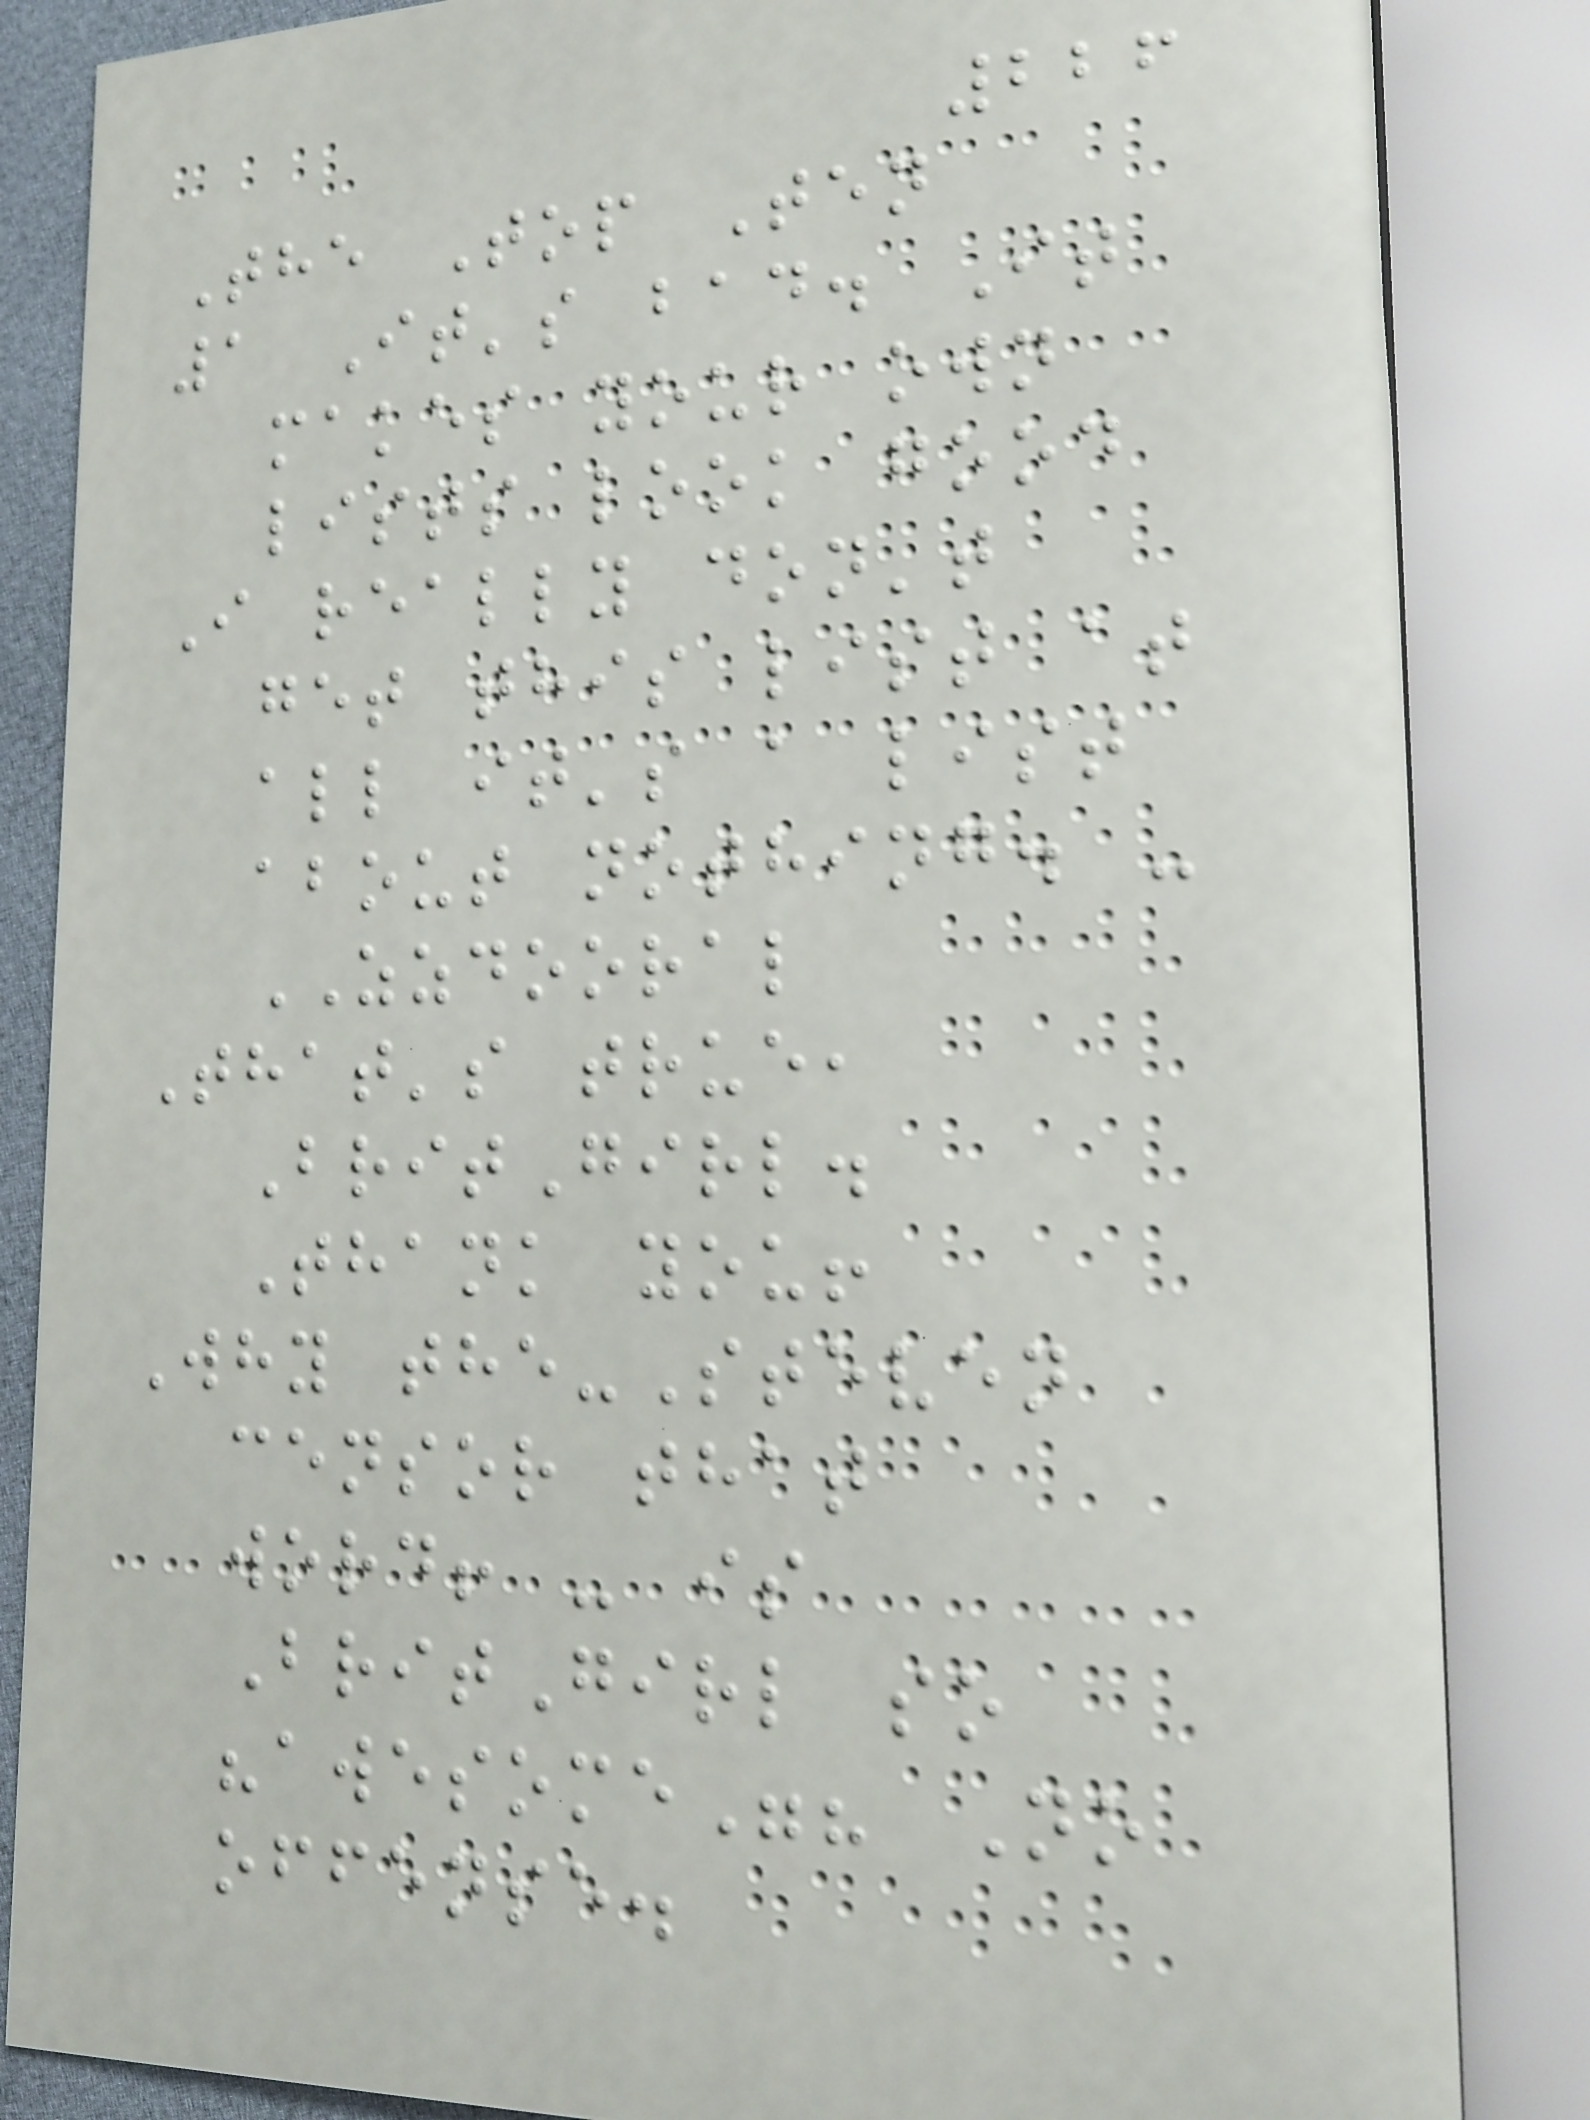226
The Top Ten
1 It's bad. It
makes your own
lists look good
I really don't
get this list at
all it's a list
about nothing. -
ZZDOORAL
That's true,
BritGirl.
Thank you!
Why the-Steven
censor that
word! - is
BritGirl so
"awesome"? No
offense.
